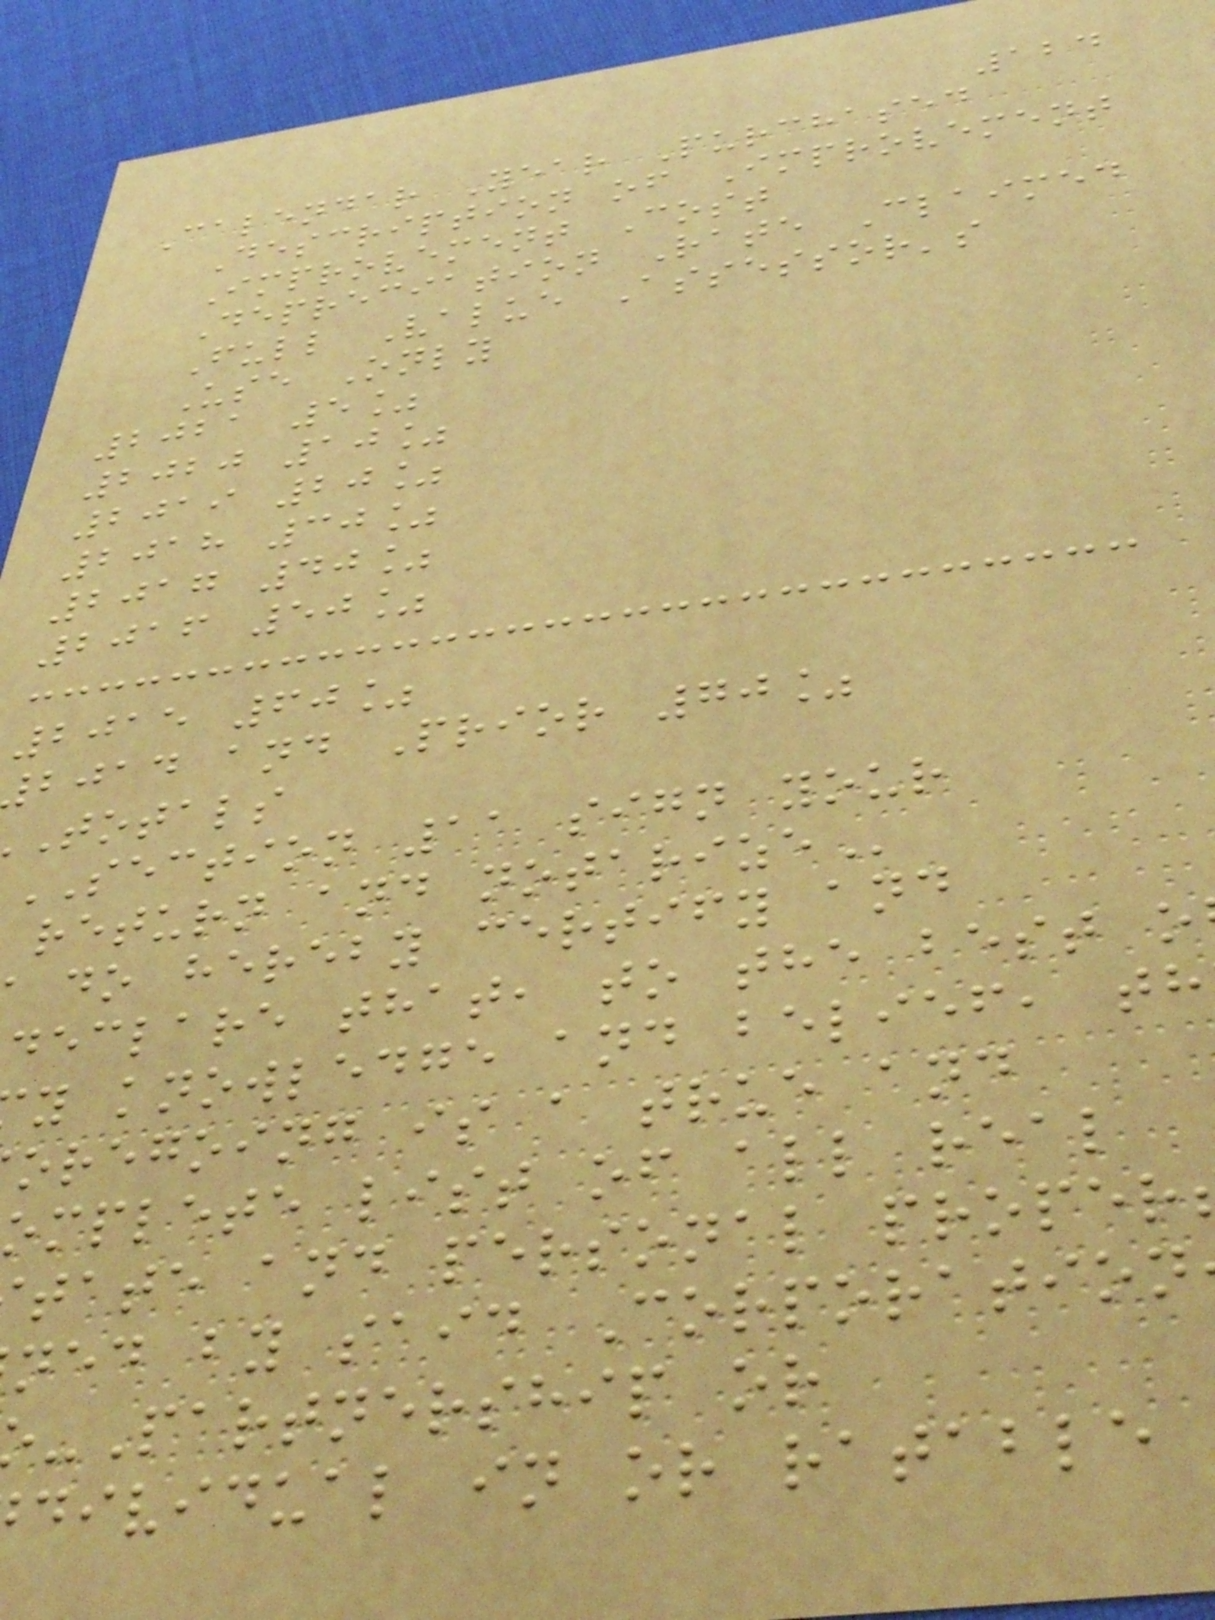124
Calendar Year Purchased
Description of Improvement
Improvement Cost
Depreciation Rate Claimed
Full Value Assessor's
Use Only
2021 5%
2020 10%
2019 20%
2018 30%
2017 40%
2016 50%
2015 60%
bjad and Prior 70%
totals
SECTION 11 sign your
return and
do hereby certify and
declare that, to the best o
y knowledge and belief, th
oregoing is a true and
omplete list of all real
tate and personal proper
ned by said Corporation
-Partnership or
dividual in or ratable
